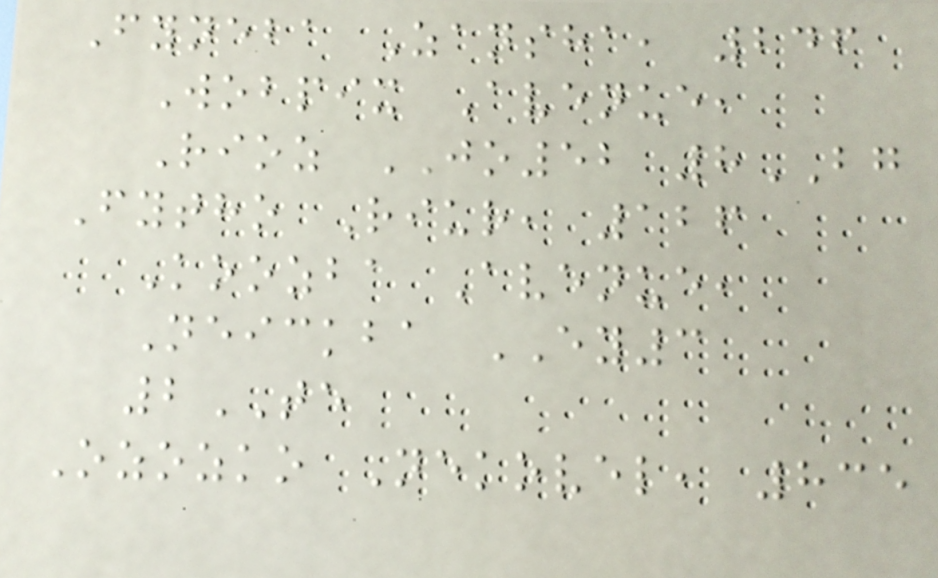Fyneba Zansha, 246
Wobpix Avenue,
Rioz JO52 8BG
Fytho Riur, 126
Koozba Avenue,
Neickba EY3
2TE
Ozozko Nekovel, 835
